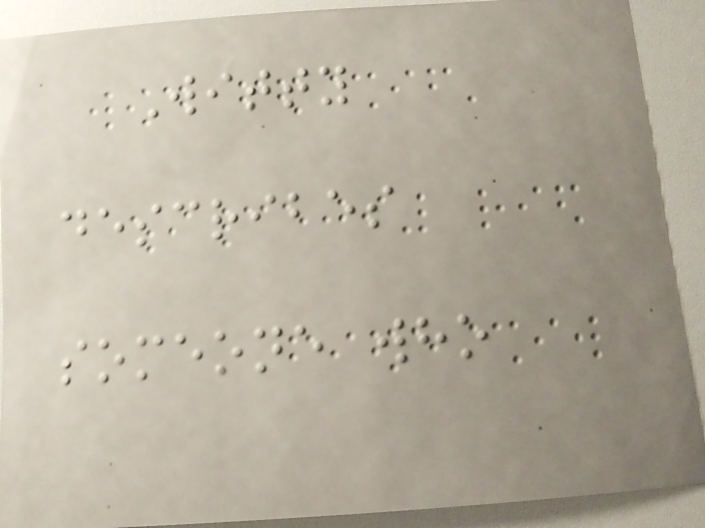Witty
describes
someone who
